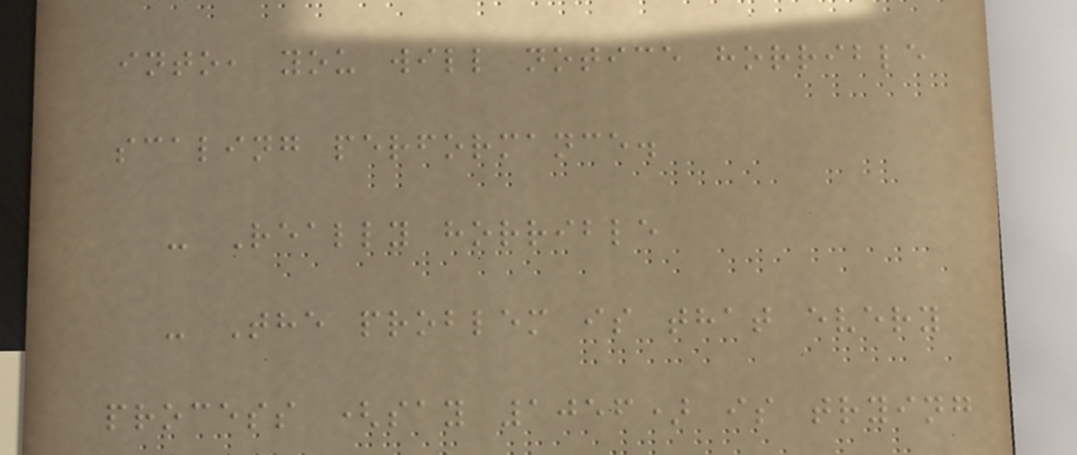into, you will notice horrible
scaling performance.
- Really horrible
- The problem is that every
process (say 1056) is trying
